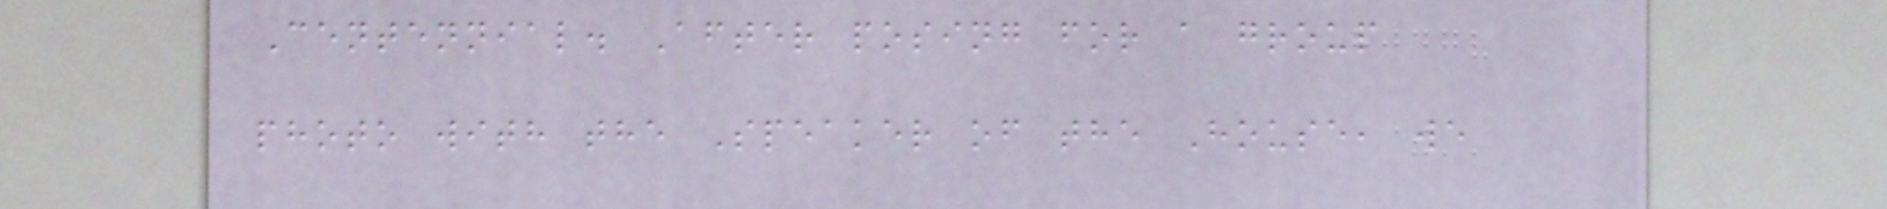Centennial. After posing for a group
photo with the Speaker of the House, we
